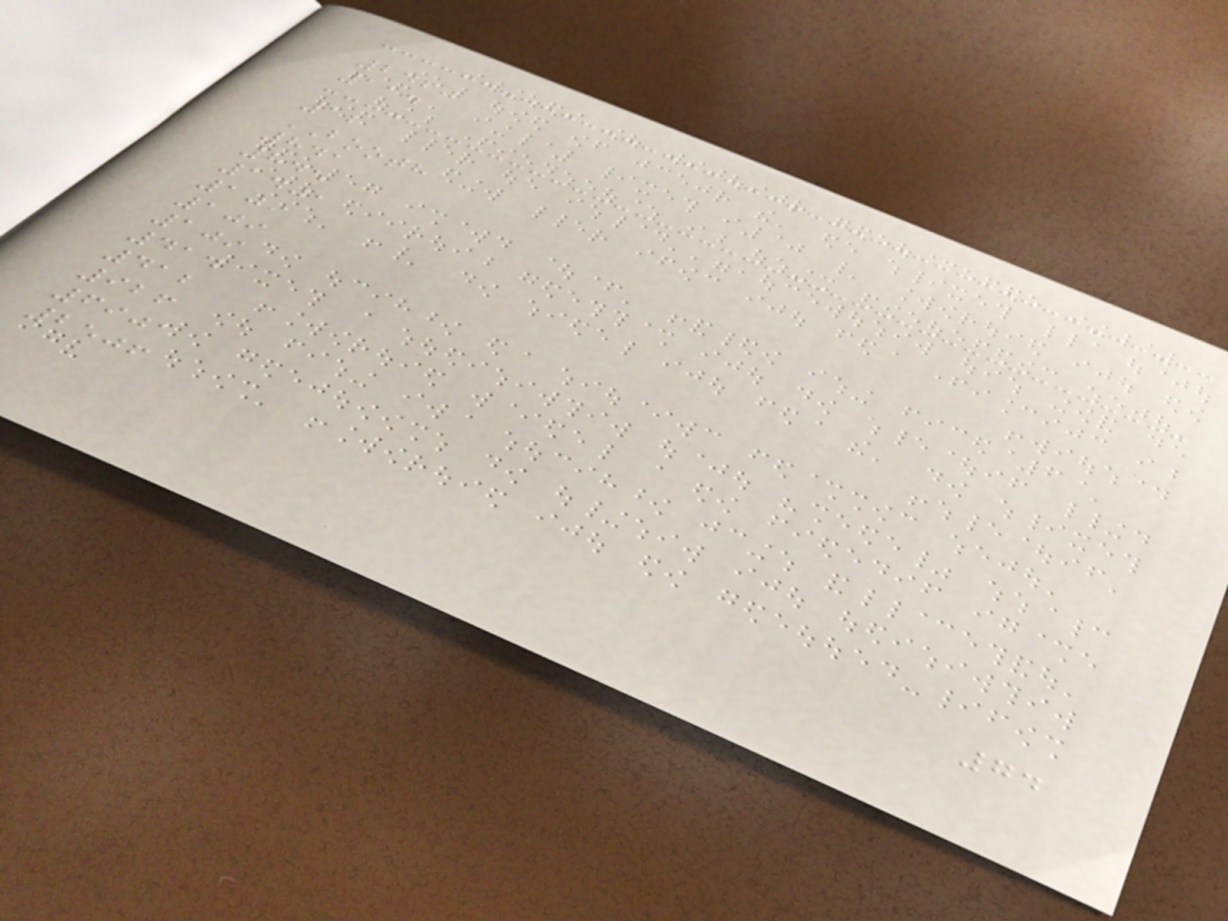2460
114
12
BOOTH
841
845
1401
109
109
109
414
412
926
6901
2506
74
